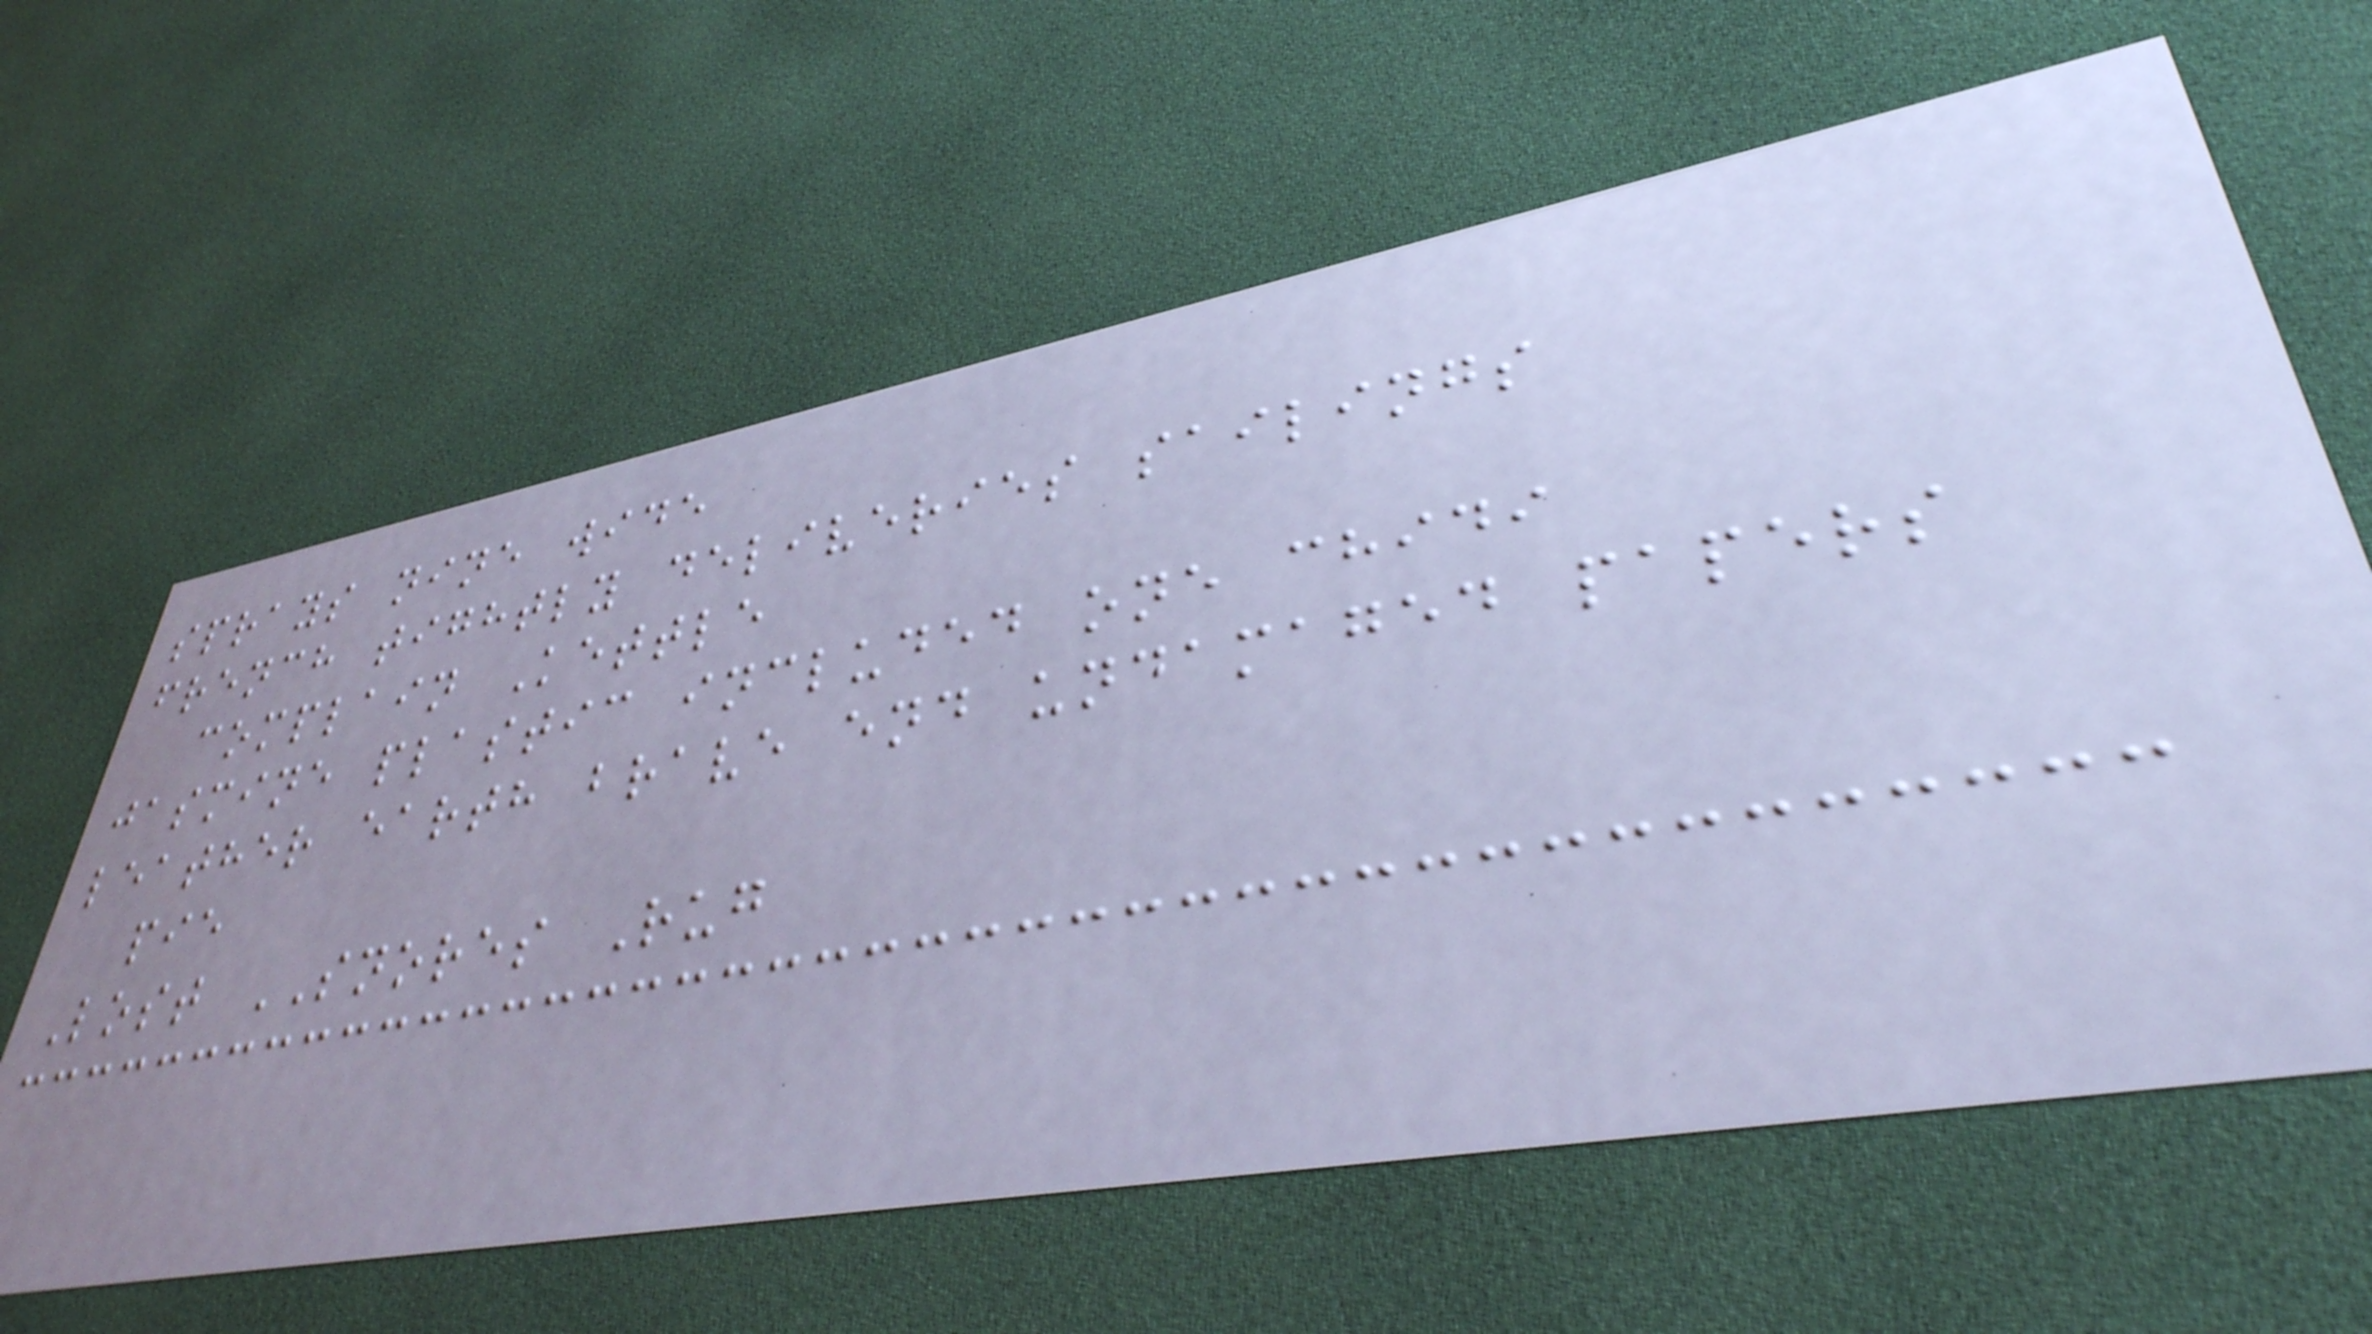sprays nine wide
french tightly deliveries sailings
complain Kettle
jasmine plastic included one chidi
leather earth brave end undamaged papers
pie
Lost SNORES Rug
